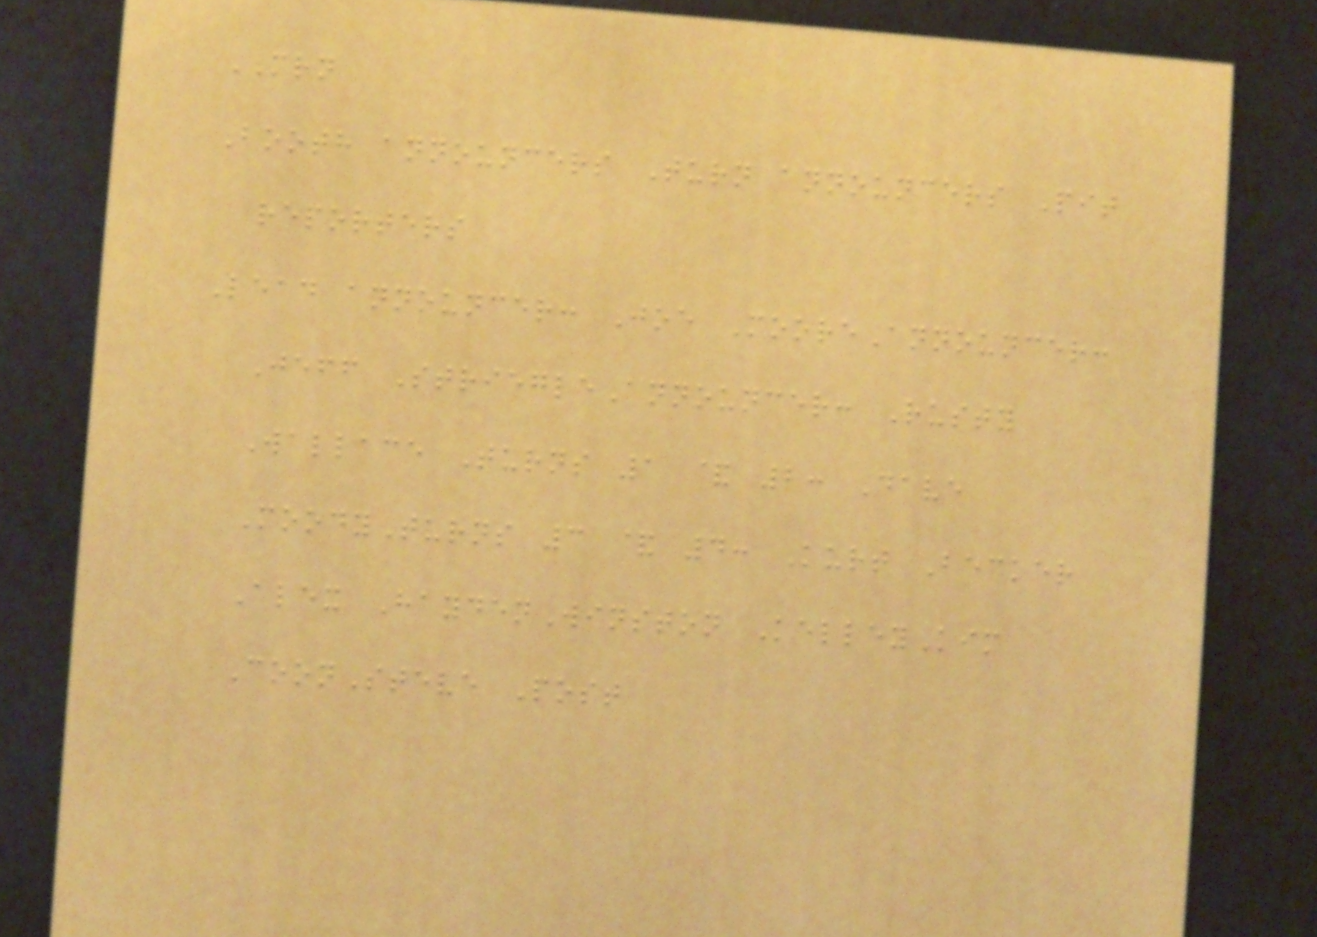MRN
Booth announcers Turn announcers Pit
reporters
Lead announcer: Joe MooreAnnouncer:
Jeff StriegleAnnouncer: Rusty
Wallace Turns 1 & 2: Dave
MoodyTurns 3 & 4: Kurt Becker
Alex HaydenWinston KelleyKim
CoonSteve Post
